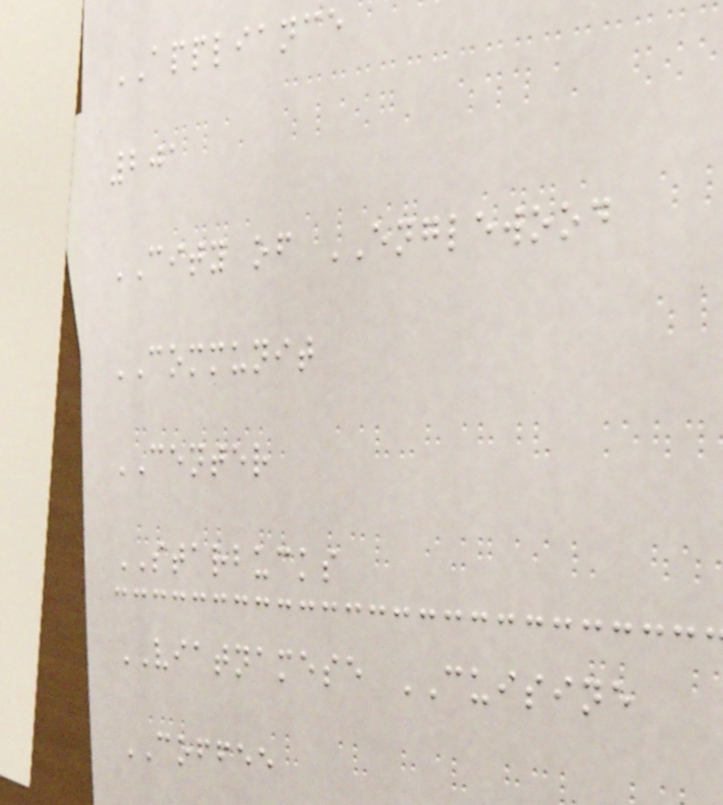APPLIANCE
201
CITY of ENGLEWOOD
COMMUNIT
CENTER
STARBUCKS
VIATNAMESE CUISINE
COFFEE
